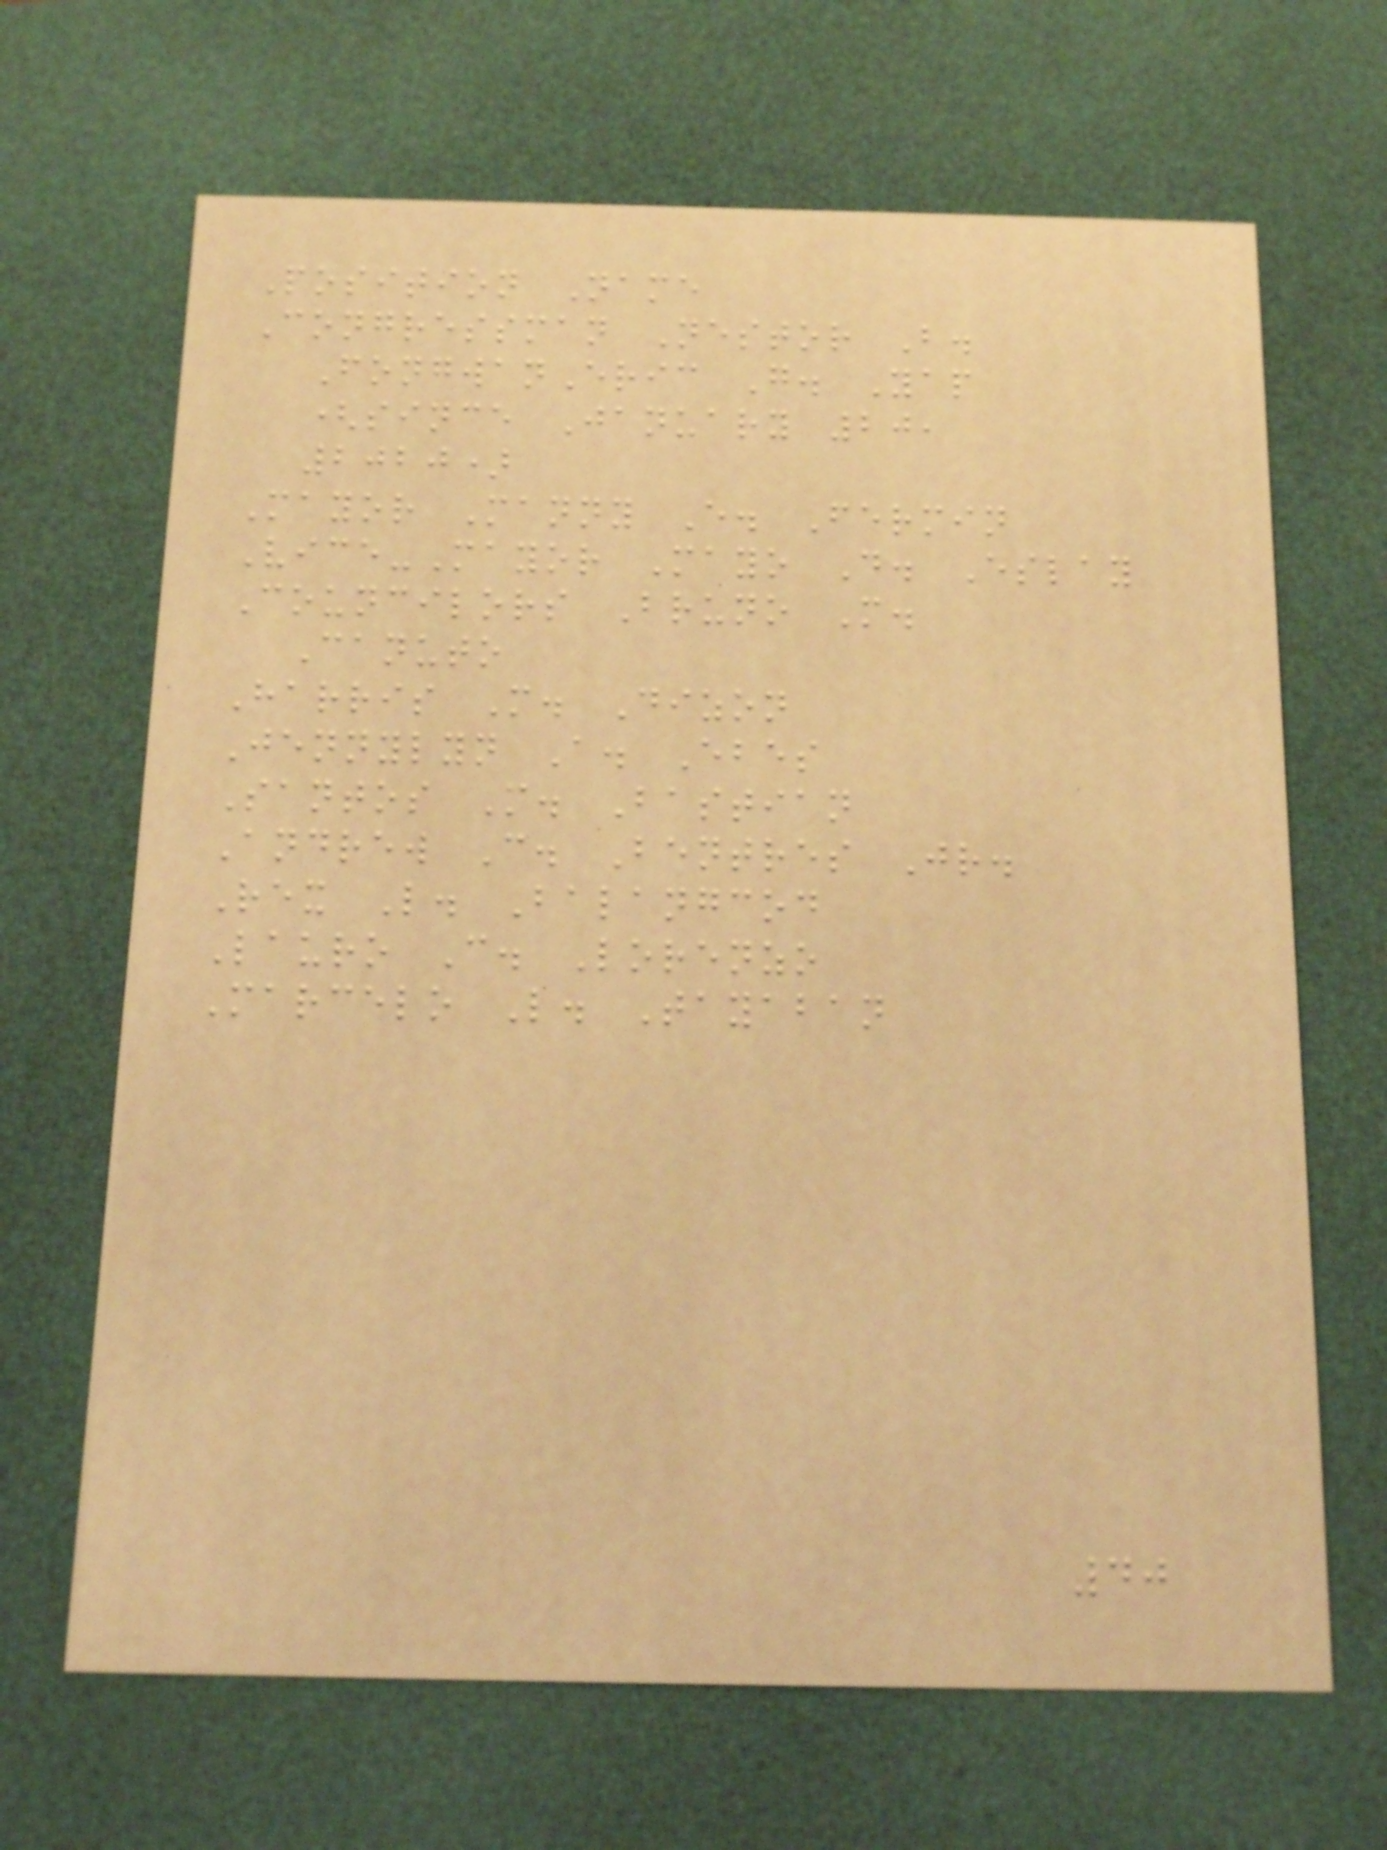Position Name
Congressman Nestor B.
FongwanEric G. Yap
(since January 20,
2020)
Mayor Manny E. Fermin
Vice-Mayor Mayo D. Eslay
Councilors Bruno M.
Canuto
Harris M. Dizon
Jennylyn A. Ebes
Santos M. Bastian
Andrew C. Bentres Jr.
Rex L. Balangcod
Lauro C. Lorenzo
Marcelo L. Tayaban
40
